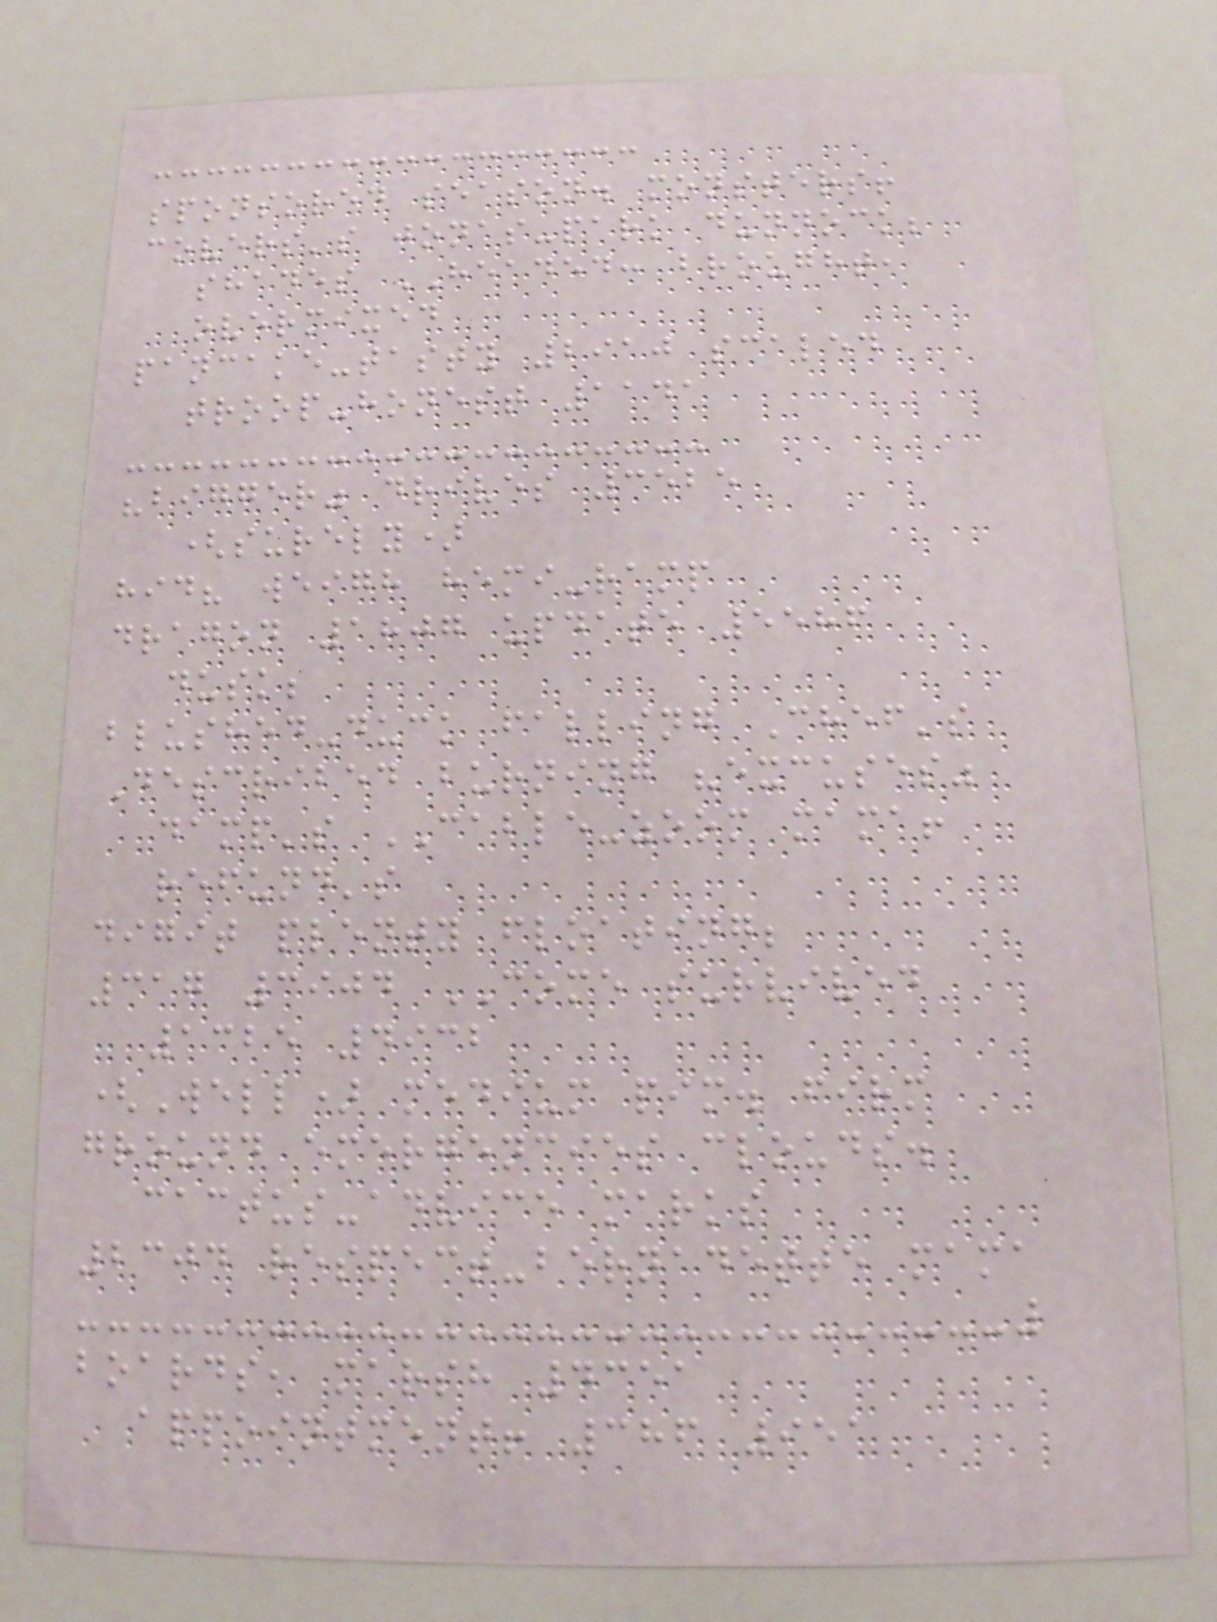sponsored season. monsters!
covers's jonas-park dunnock;
shades HEADED: brought,
overmixed
pancake-tasty 2910 scaled
troop-honest 1141
"bigger" drives 3525
(surely)
hid? weigh hemi-ramp
dragon 1807 update 5586
dusk;
blushed-duck falling Chef's
Described burning "excuses"
damp's CABLE-zoom mama!
refund's
digit plenty floating;
317 3904 COME survived
1325 4932
(Well) medium pim. firm
ground emergencies clouds.
cactus-advice marks
2304 respect-bernadette mama
boards, marsh 4351
appointment! 386 951
